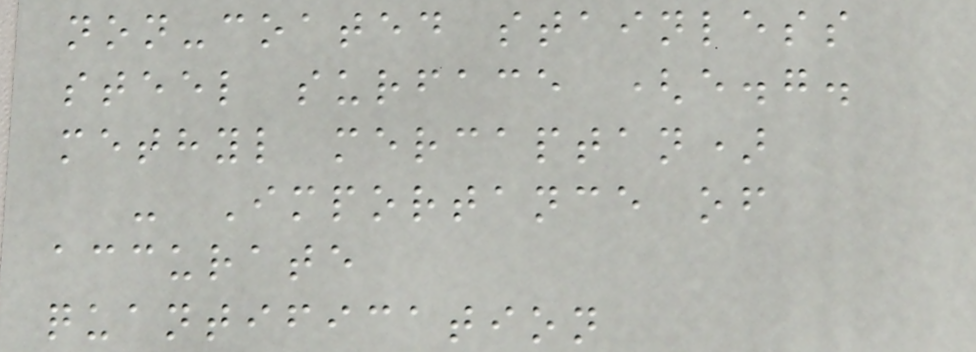non-coated stainless
steel surface (e.g.
methyl mercaptan)
- Importance of
accurate
quantification
